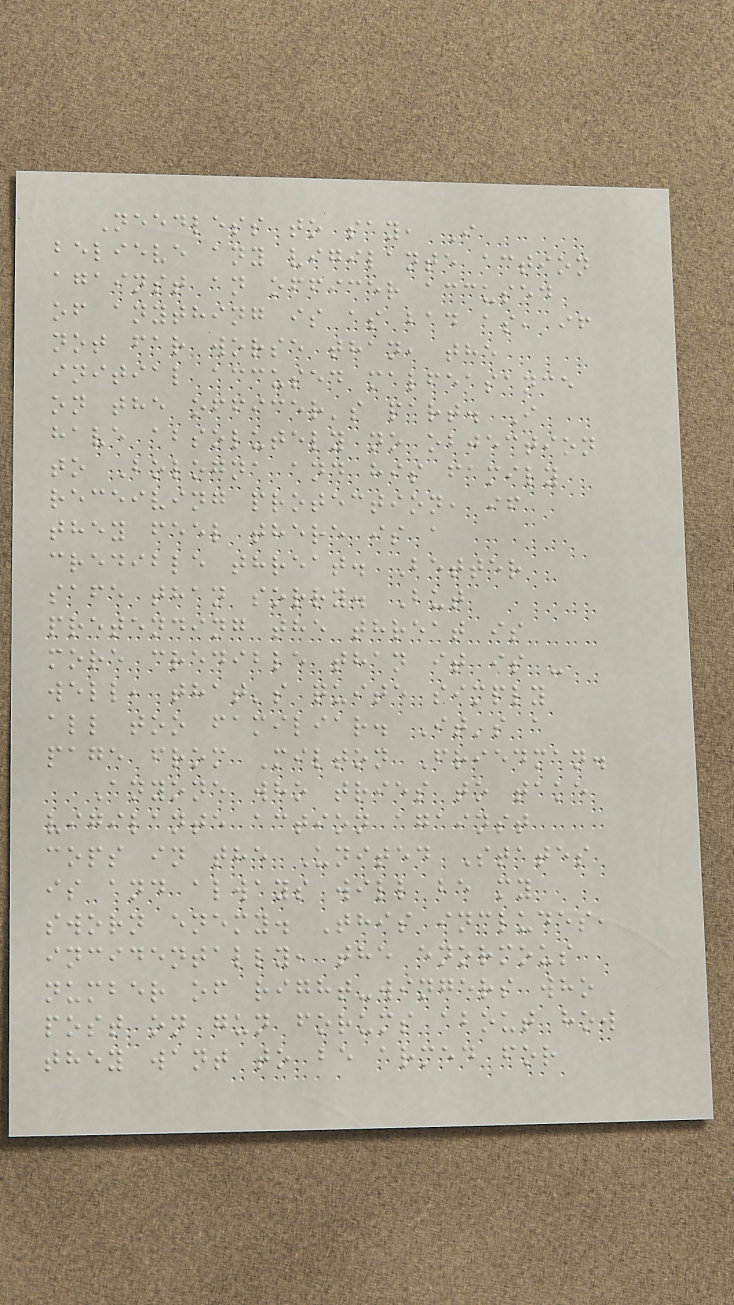Needless to say, I
believe any vigilante action
against an officer accused
of anything is as bad as, if
not far worse than, the
initial accused malfeasance
on the officer's part. I
have absolutely no objection
to Bologna and his family
receiving protection, if
they feel there is a
credible threat. Better
safe than sorry. But
pretending the threat is
more credible than it is -
well, that's quite simply
all too familiar. It's a
page from Milton Friedman.
Anyone who tries to take
vigilante action against
cops in the United States
is and always will be my
sworn enemy. This includes,
incidentally, the enormous
number of right-wingers who
post on gun forums about how
they want to be armed for
